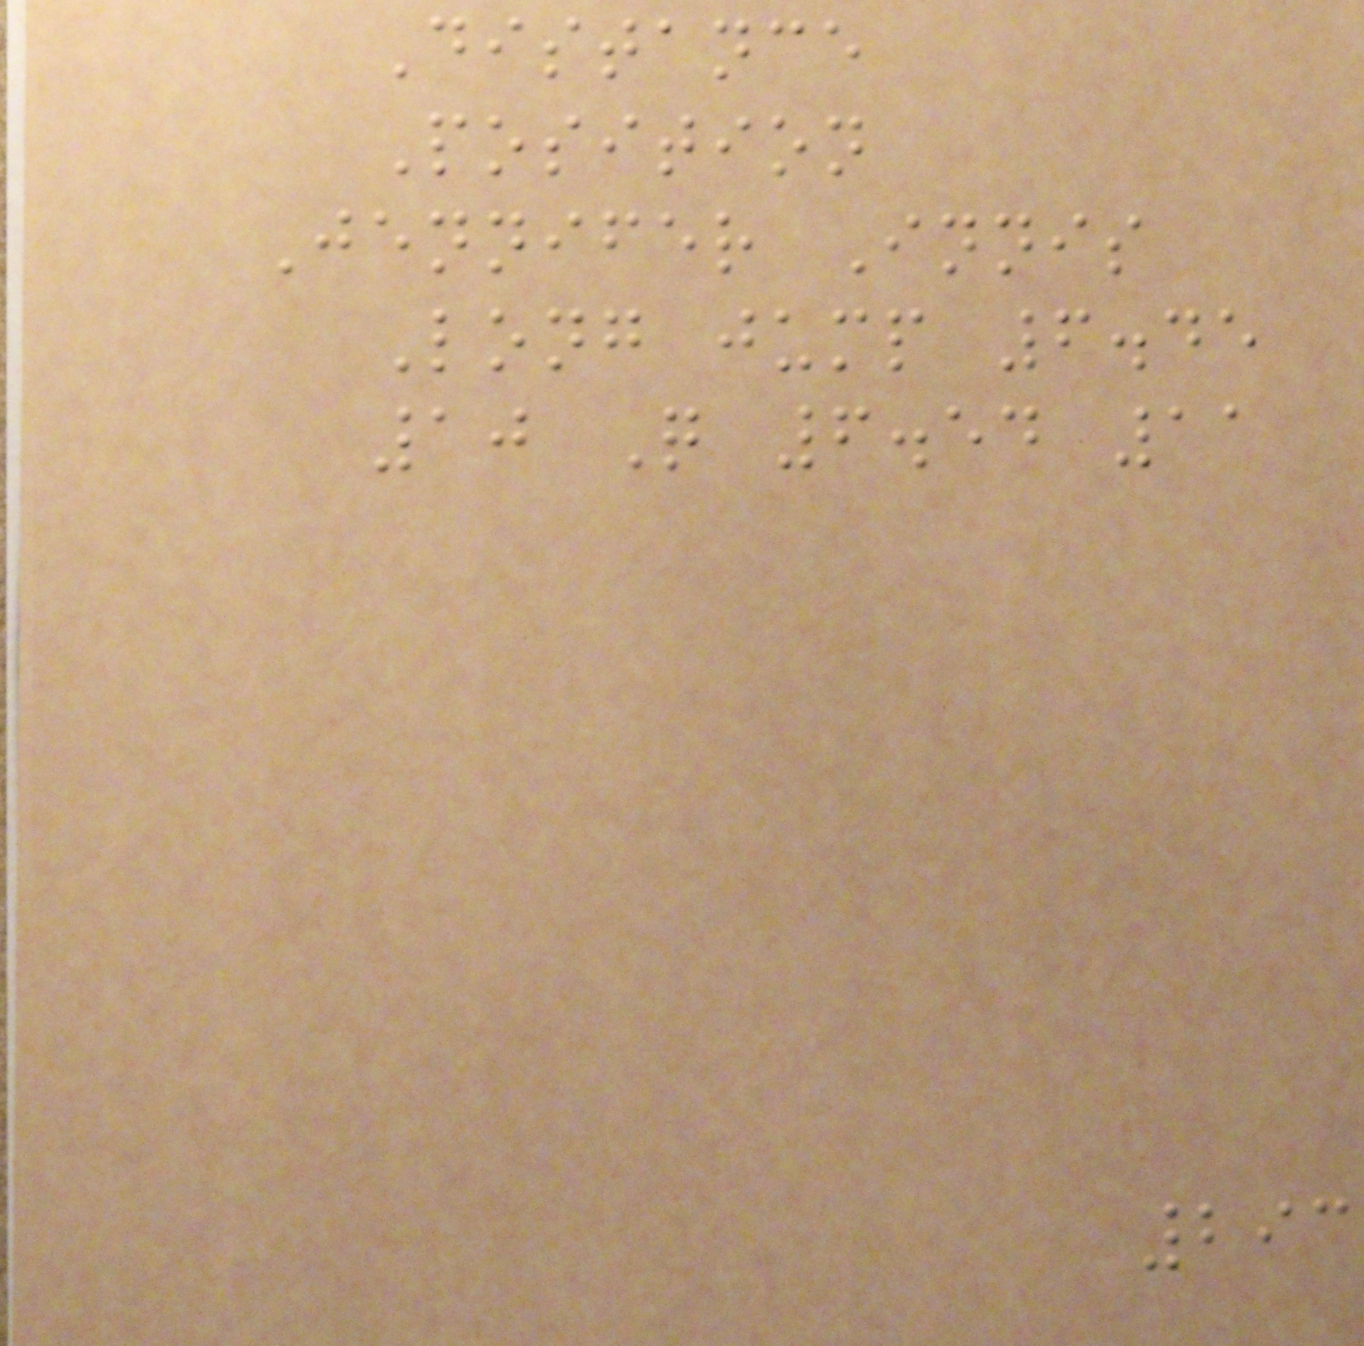Distance
Position
Jennifer Innis
Long jump 6.45
10 Q 6.54 11
293
